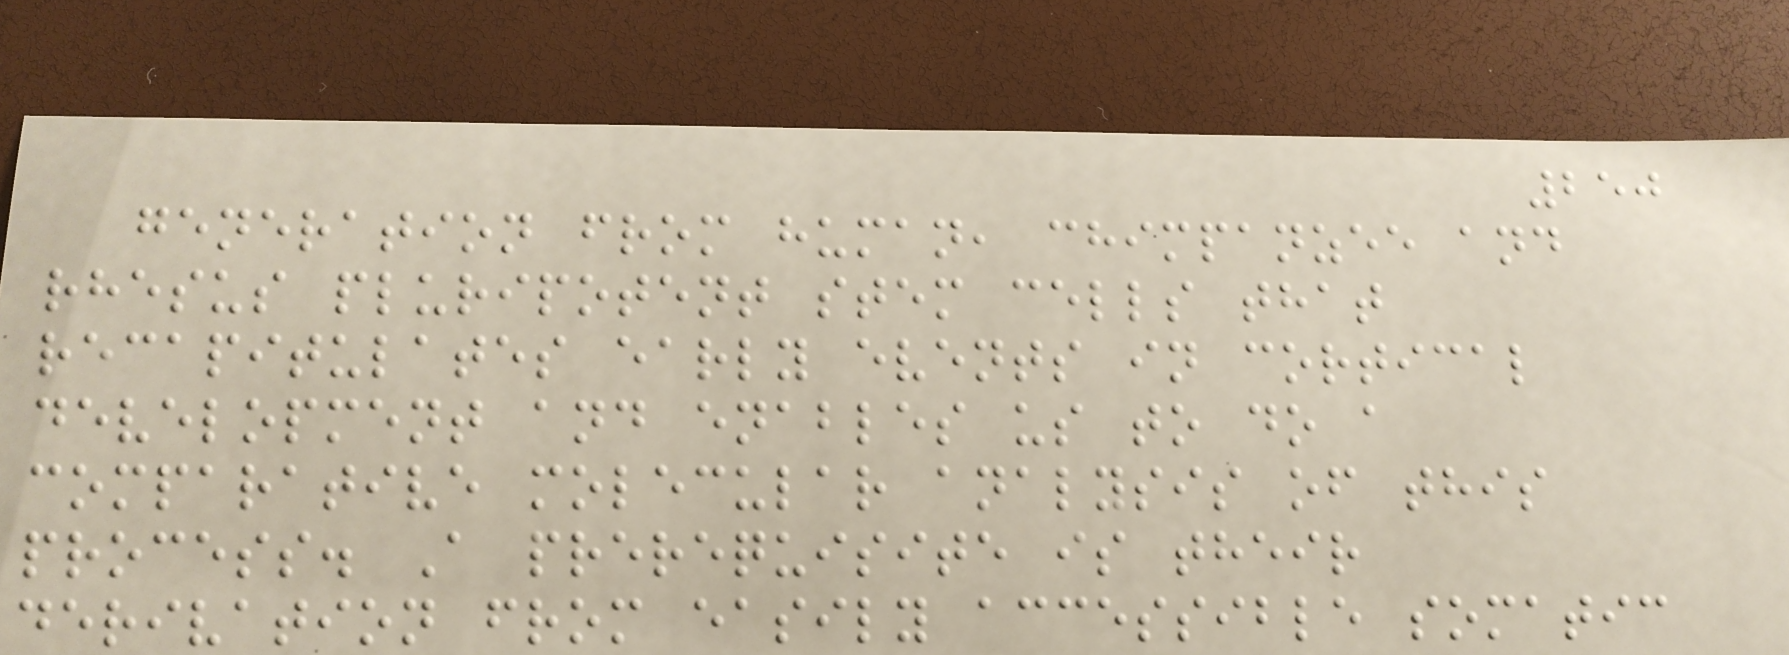250
generation from human, chimpanzee and
rhesus pluripotent stem cells that
recapitulates early events in cortical
development and enables us to do a
comparative molecular analysis of this
process. A prerequisite is their
derivation from easily accessible somatic
